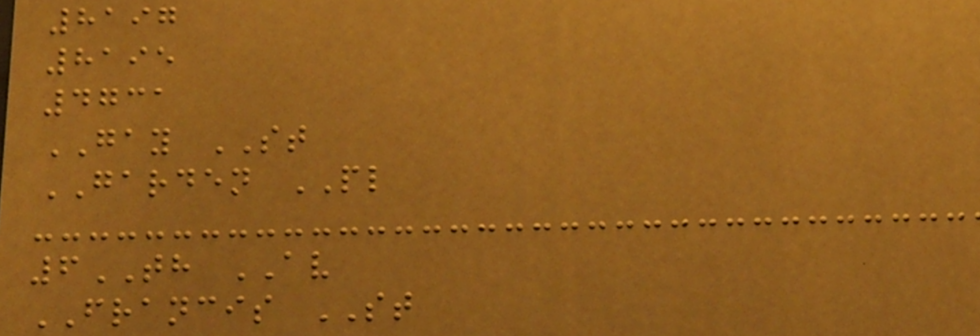8197
8195
4731
GAY ST
GARDEN PL
6TH AV
FRANCIS ST
